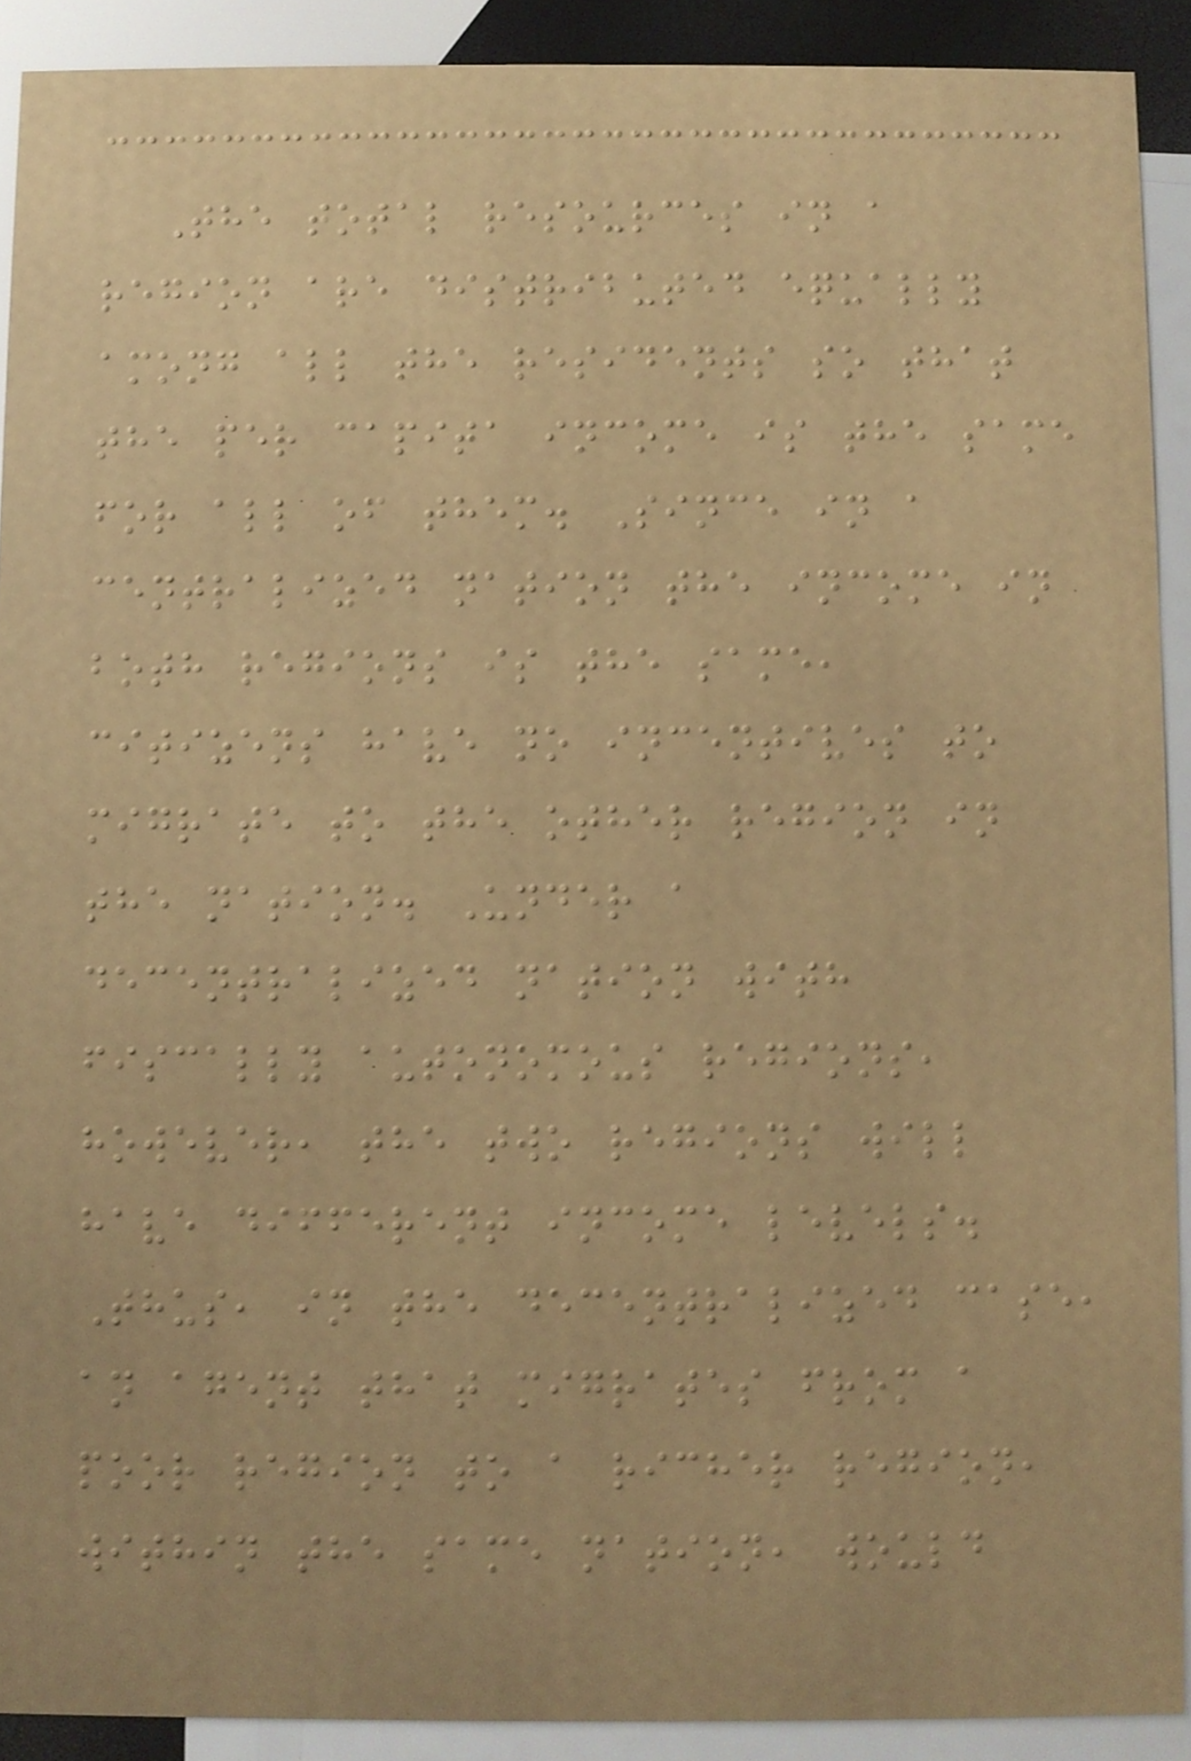The total resources in a
region are distributed equally
among all the residents so that
the per capita income is the same
for all of them. Since in a
centralized nation the income in
both regions is the same,
citizens have no incentives to
migrate to the other region in
the nation. Under a
decentralized nation with
fiscally autonomous regions,
however, the two regions will
have different income levels.
Thus, in the decentralized case,
an agent that migrates from a
poor region to a richer region,
within the same nation, would
